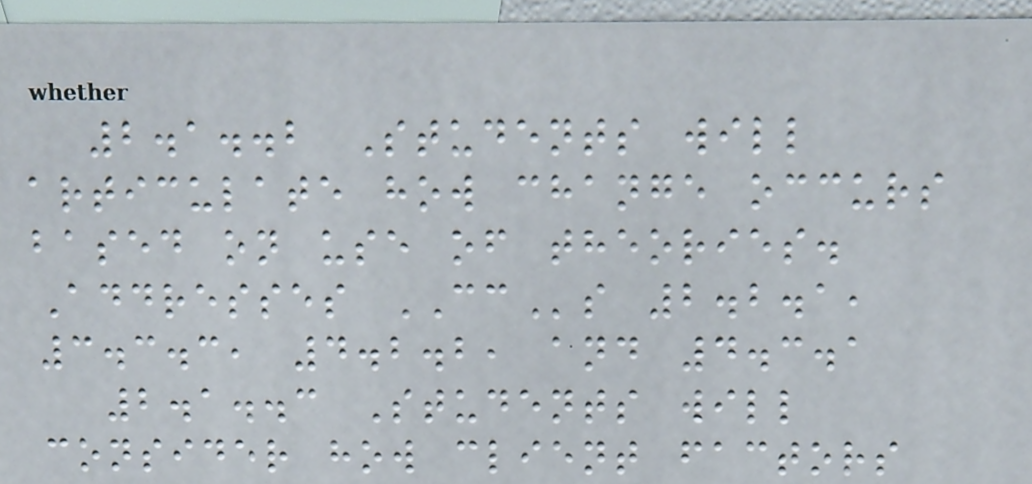2.1..2 Students will
articulate how change occurs
based on use of theories.
Addresses CCs 2.2.1,
3.3.3, 4.2.2, and 4.3.1
2.1..3 Students will
consider how client factors
